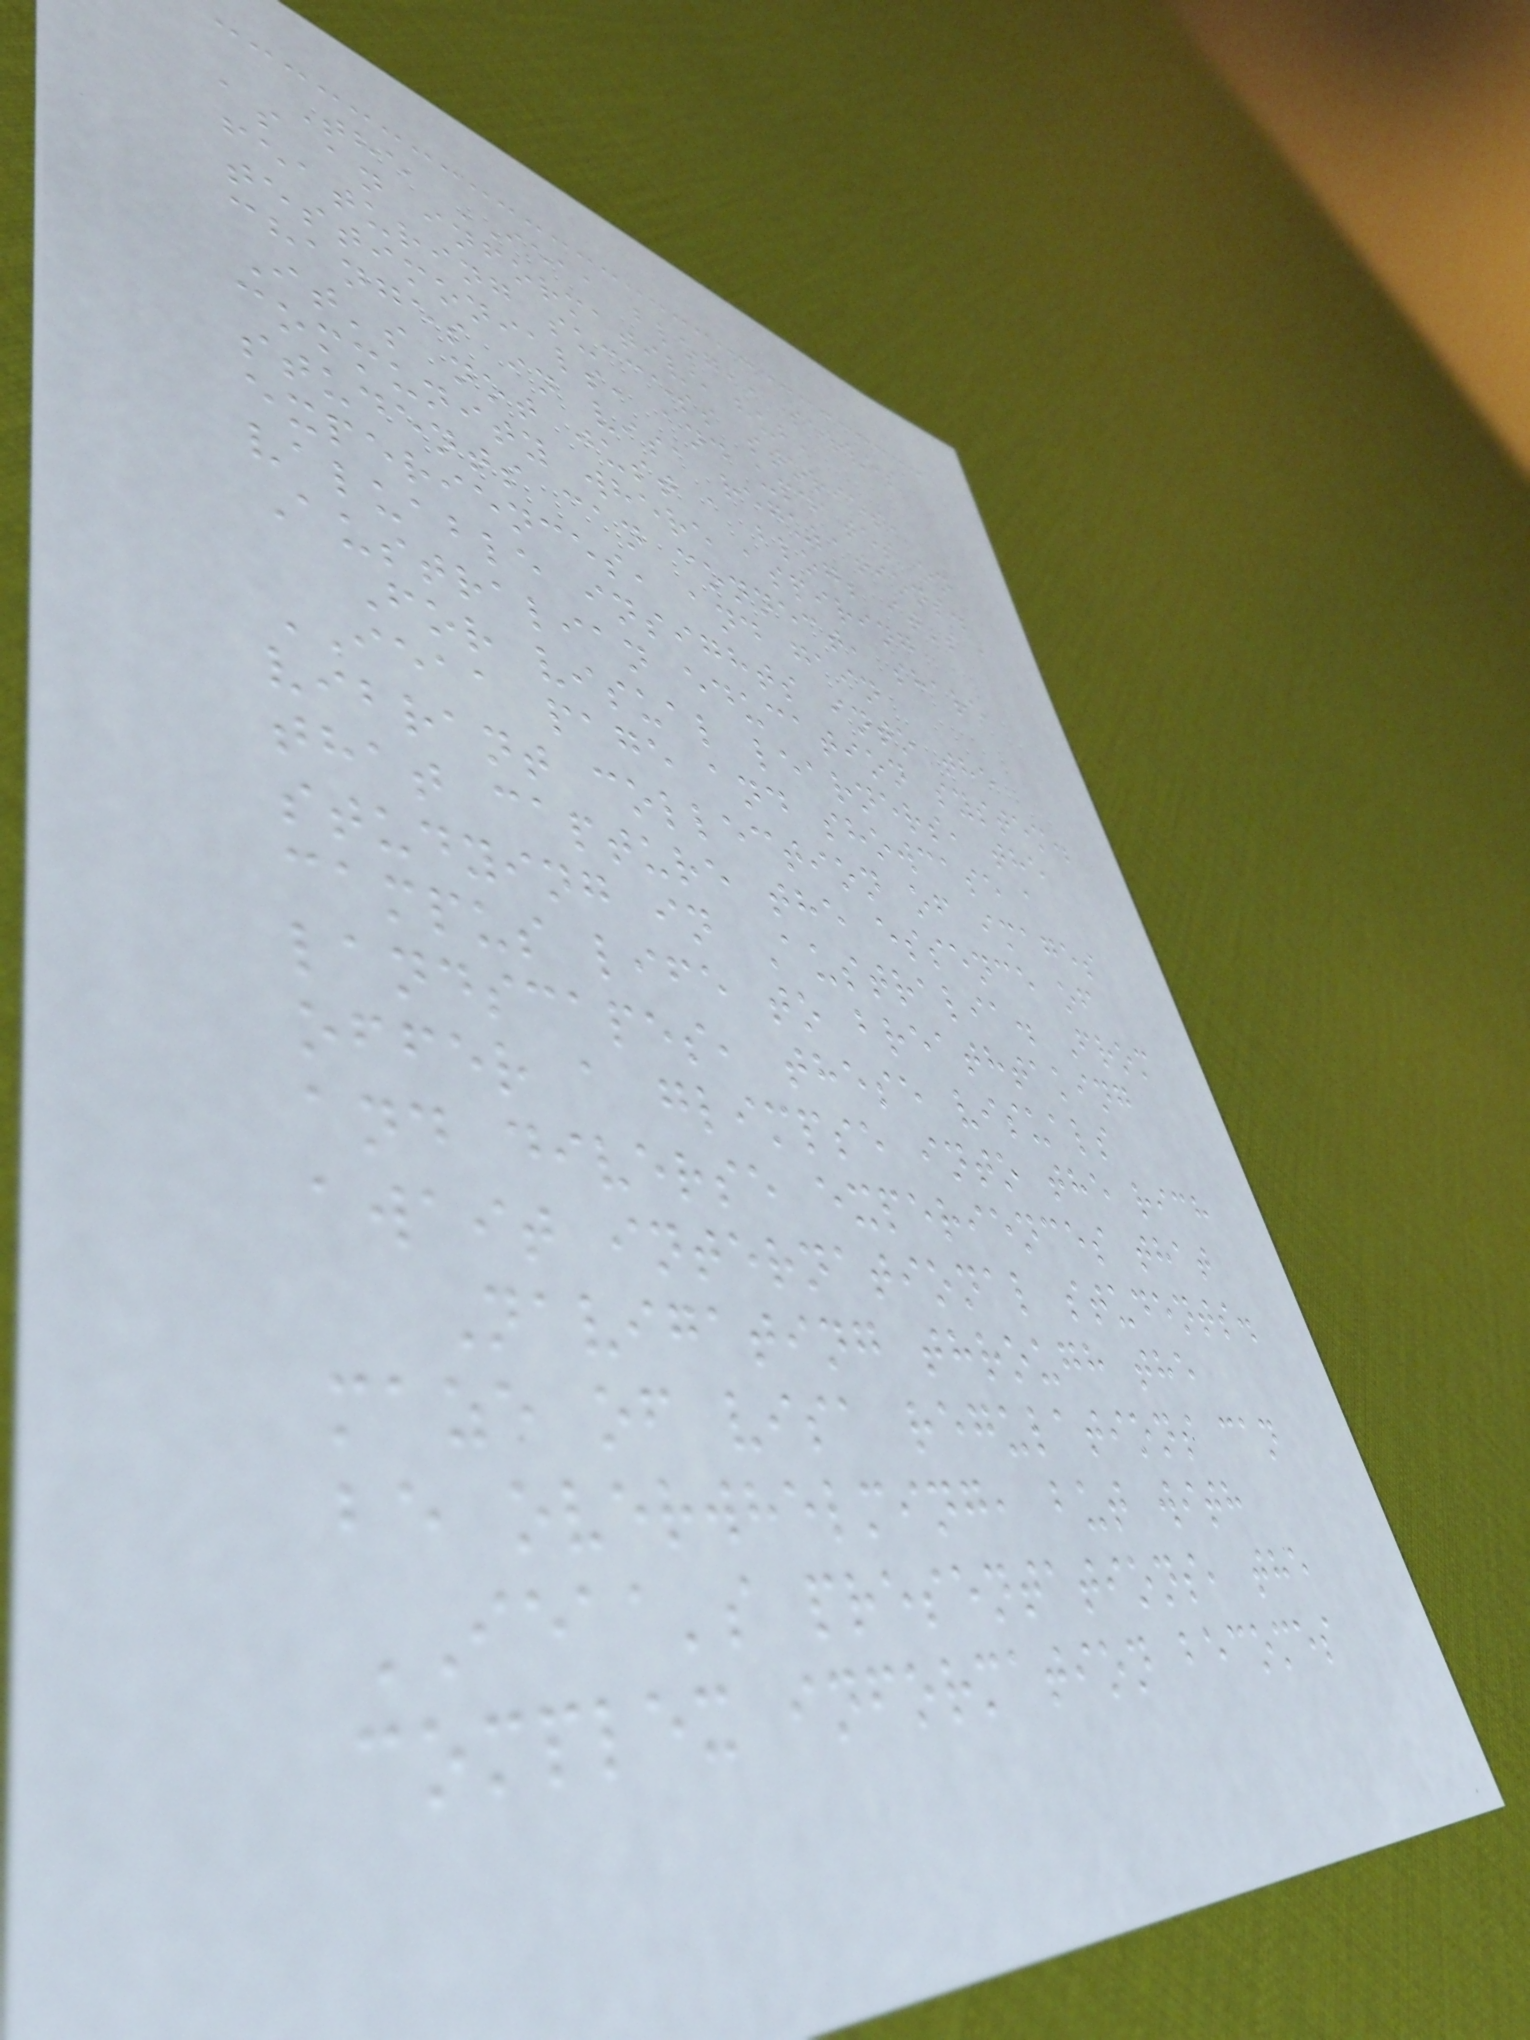The IEAA blog,, serves
as an informative hub,
featuring success stories,
testimonials, and updates on
changes in visa regulations.
It's not just a blog; it's a
community where aspiring
students can connect, share
experiences, and gain
valuable insights into the
Australian education system.
For visual learners, the
IEAA page and showcase a
vibrant collection of images
that capture the essence of
studying in Australia. From
campus life to breathtaking
landscapes, these visuals
offer a glimpse into the rich
and diverse experiences that
await international students.
Navigating through the
maze of visa regulations can
be overwhelming, but with
IEAA's presentations, the
complex information becomes
